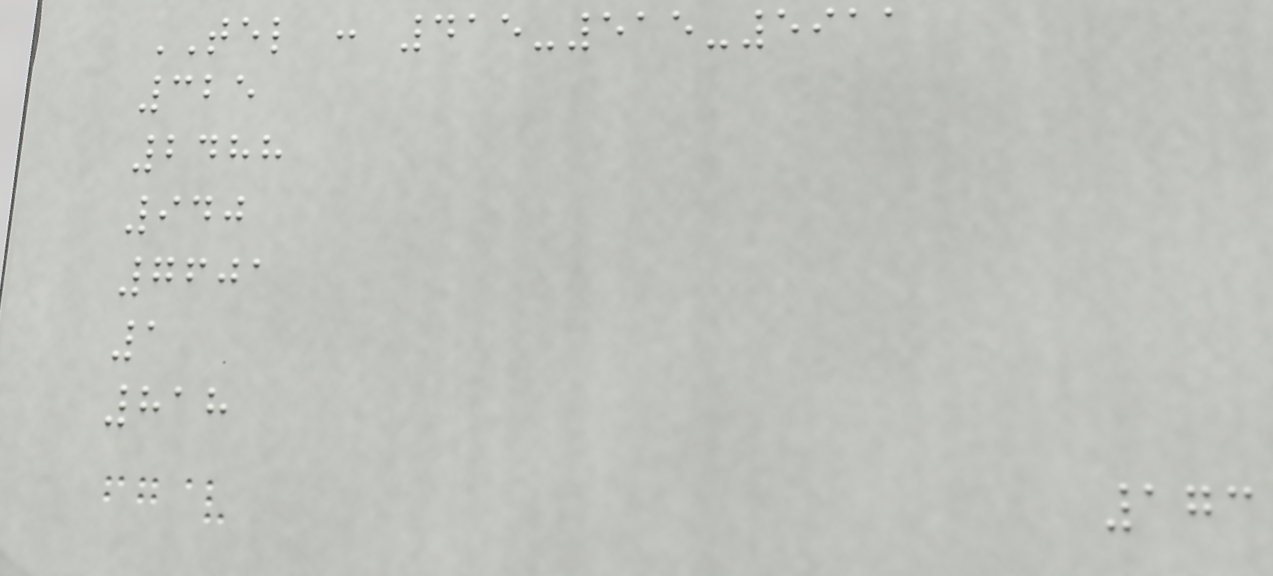TEL : 415-515-5911
325
2488
940
7601
1
818
173
